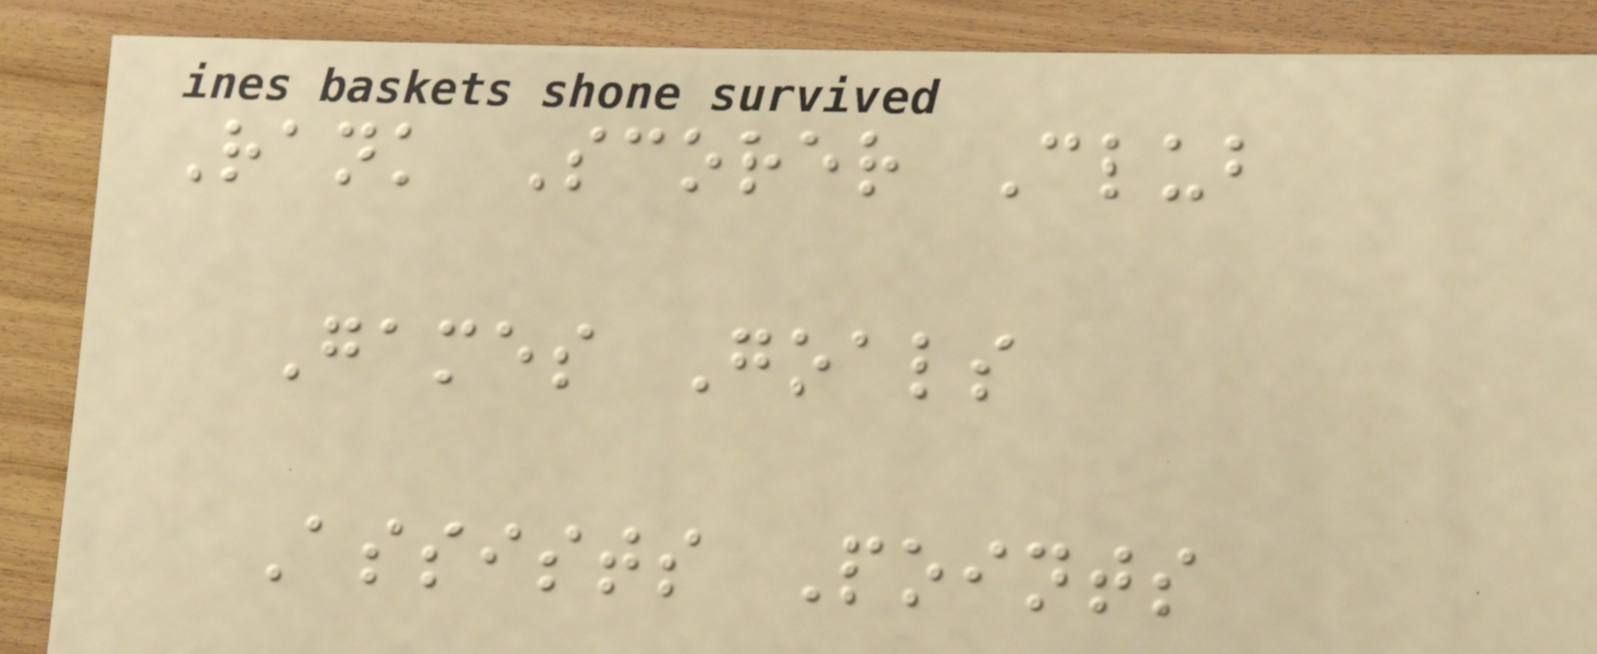Rank Scorer Club
Games Goals
Assists Points
